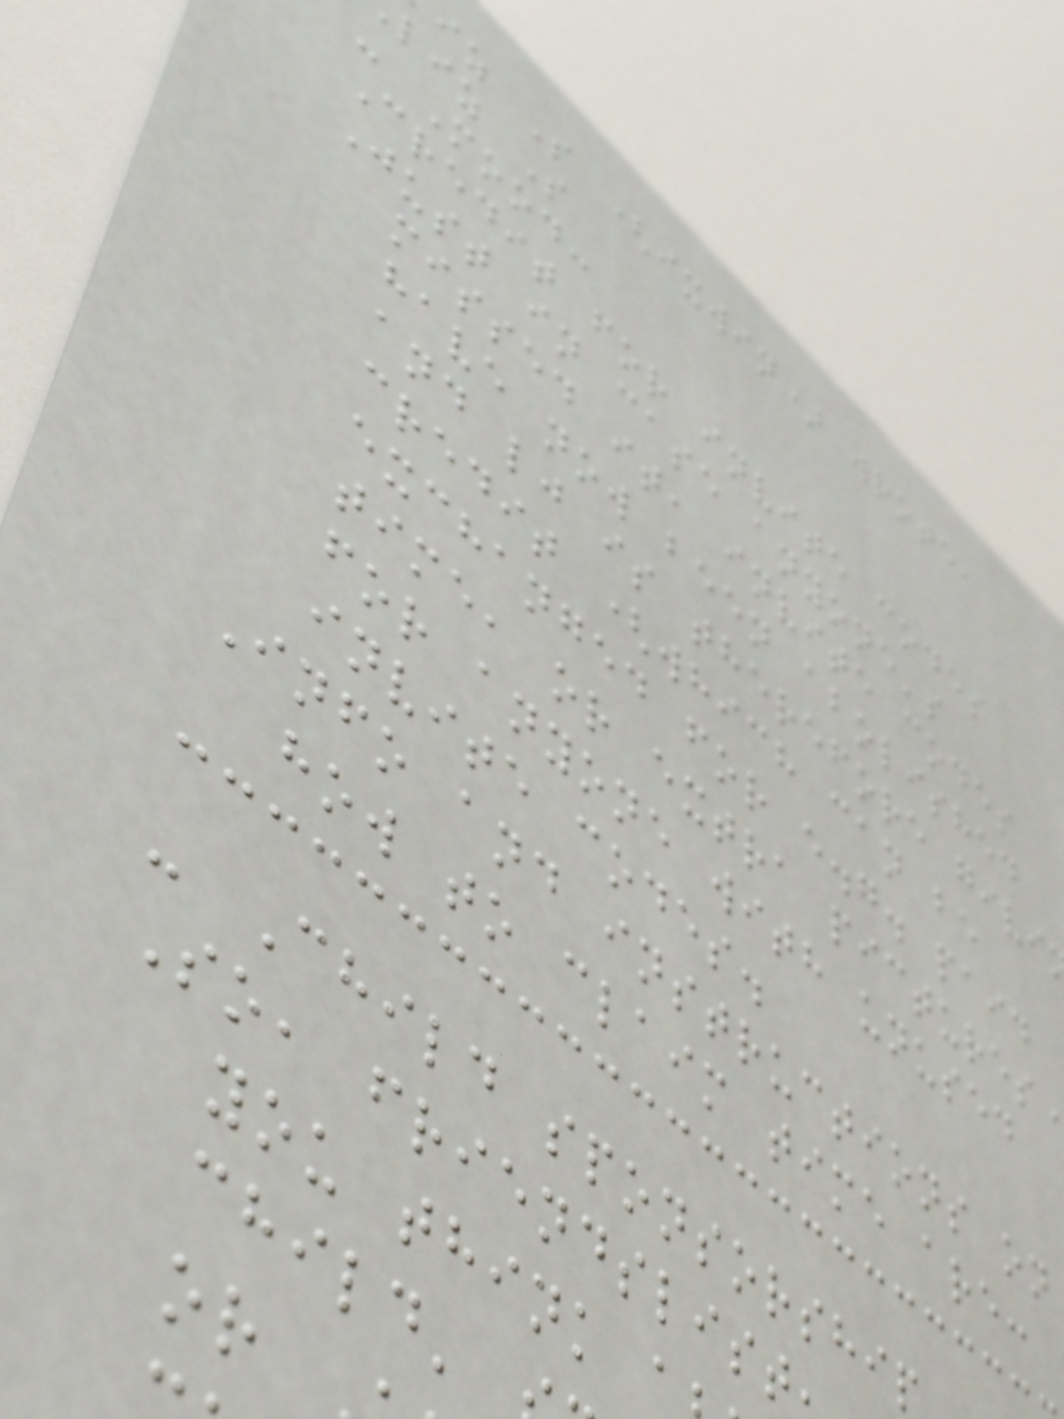iz S (ixwin) wrote,
liz S
- Mood:
Credit for invite codes
Just in case anyone's
missed it, invite codes
have now been abolished
and lj is therefore givi
credit (which can be
exchanged for e.g. paid
time, or extra pictures
for anyone with unused
invite codes.
Info and instructions on
how to claim time are:
- Child sponsorshi
So, friendslist
you think
